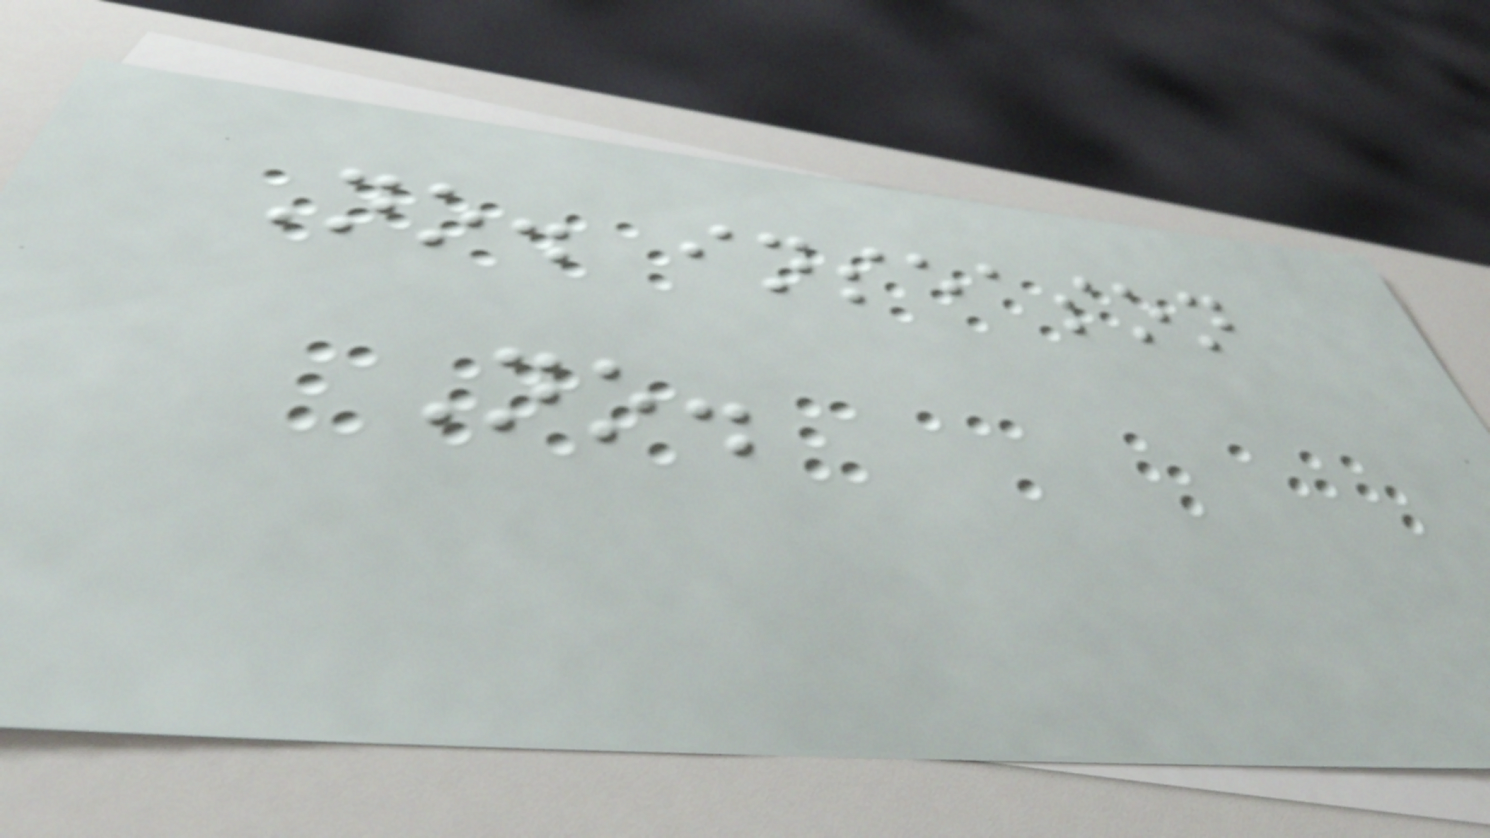No. inseason
No.
